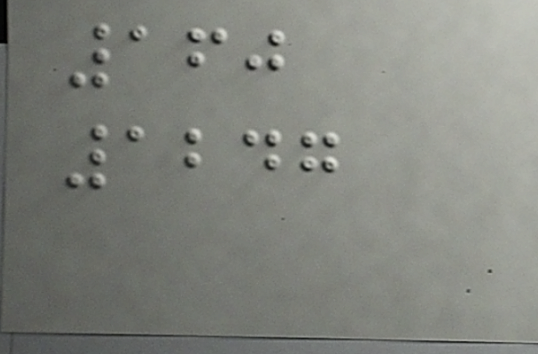160
1247
